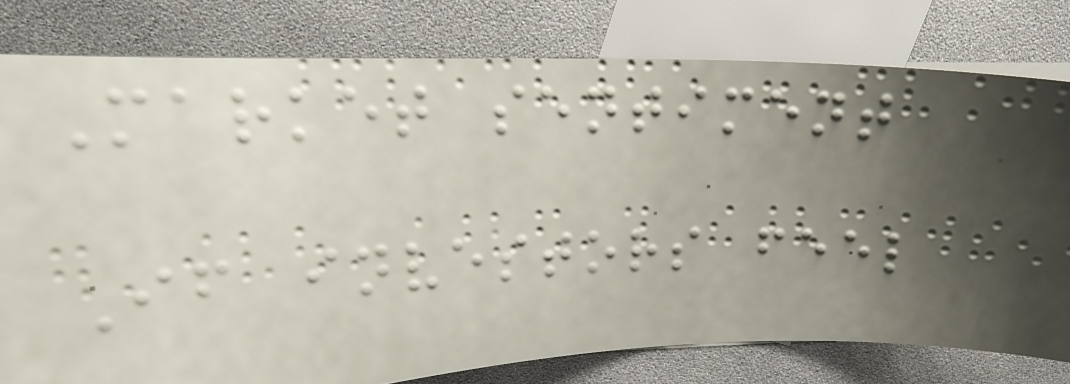Market sentiment
If investors feel
